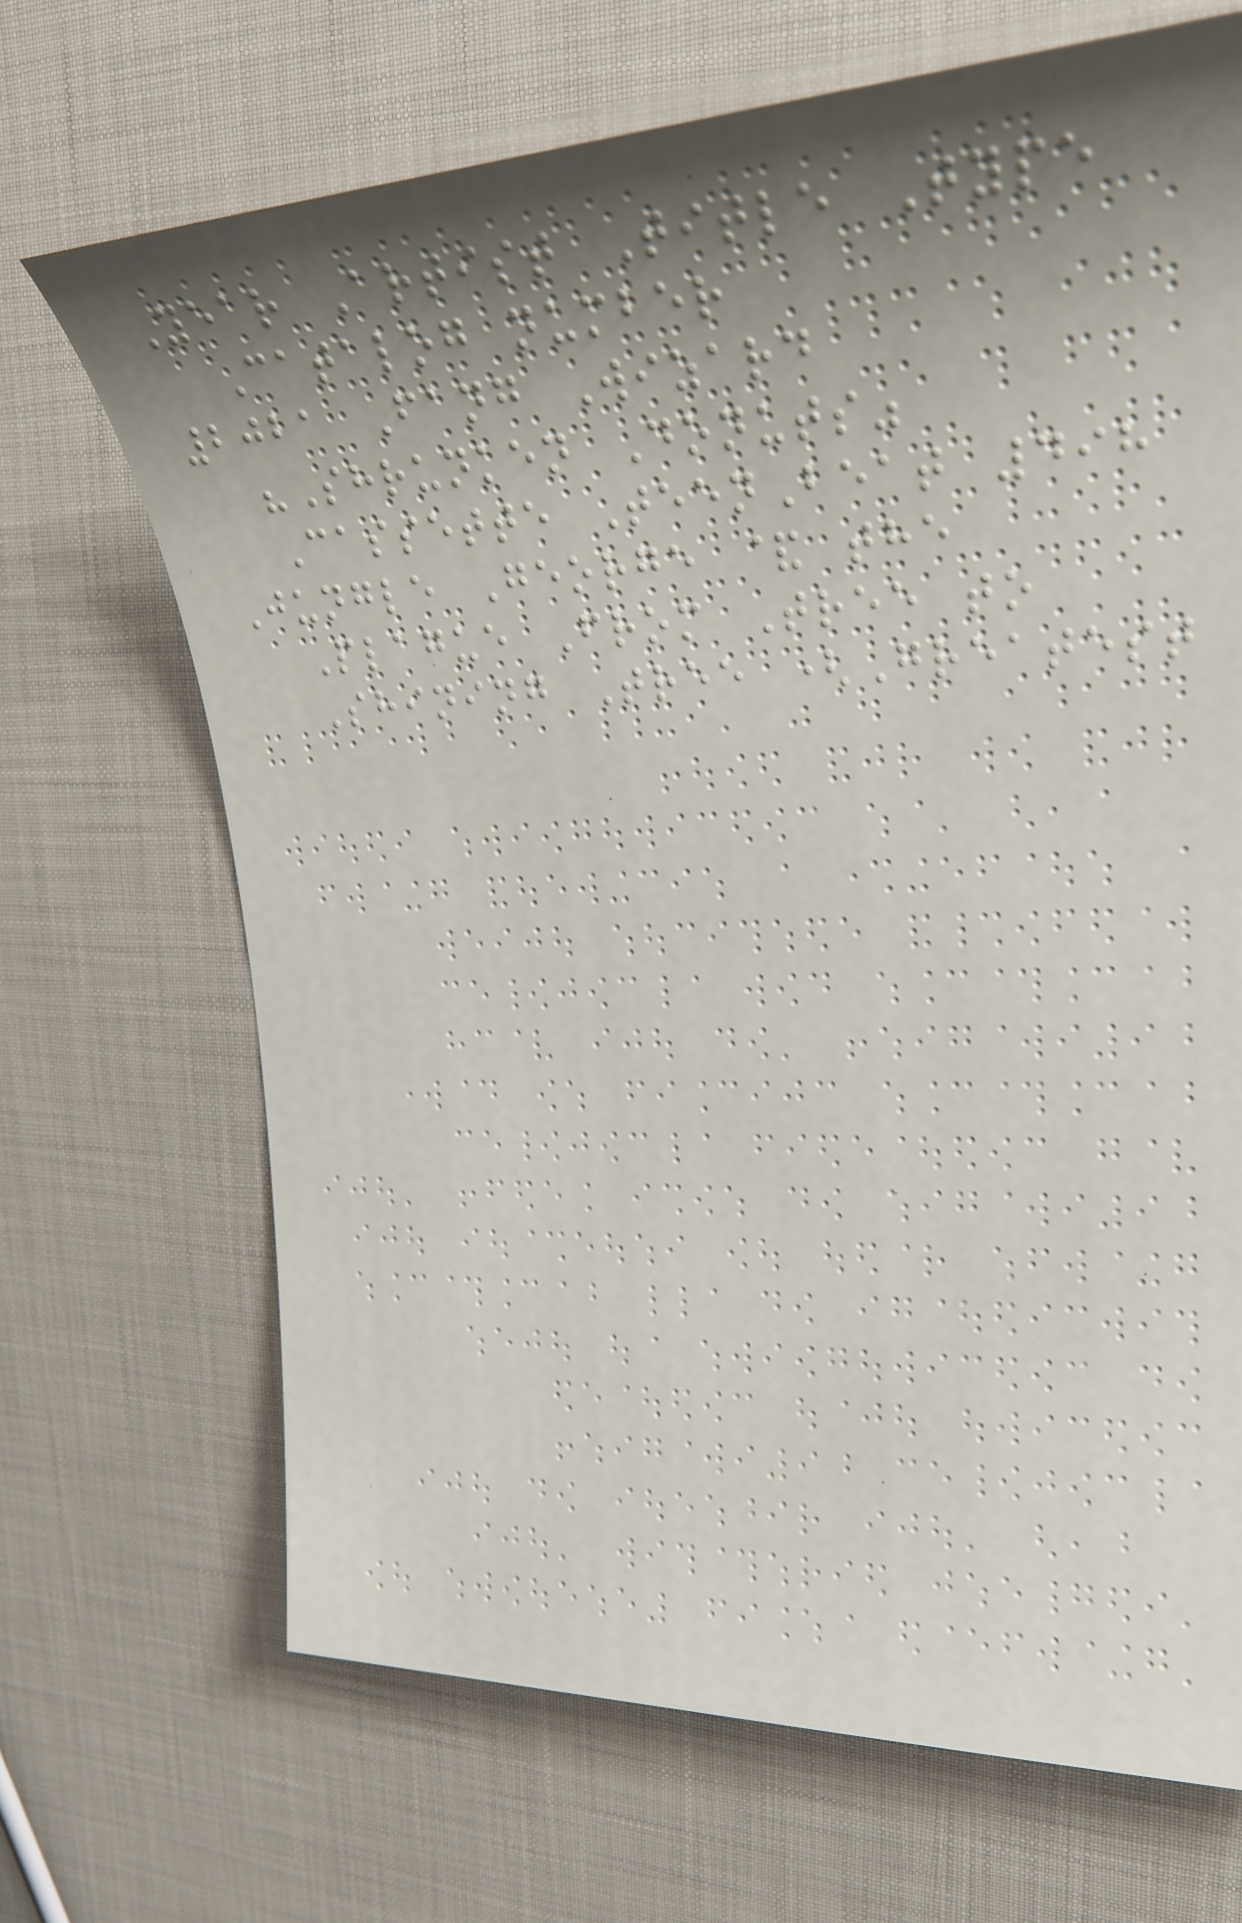Year Artist Title Type
Catalog number
2021 Fang Wizard
"Shrunken Donuts"
Cassette TeenBeat 498
Jungle George & the
Plague From Tree to
Shining Tree (Greatest
